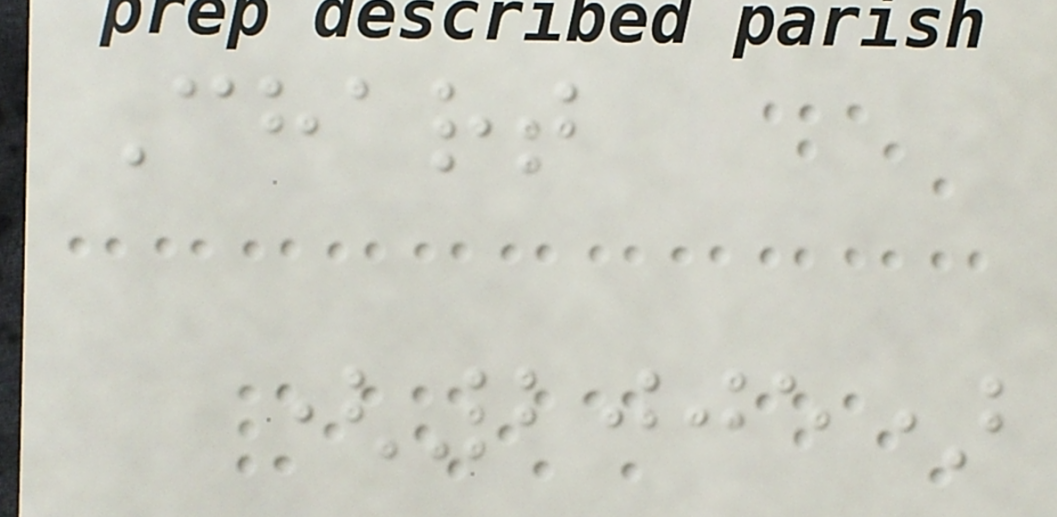Chart
(2005)
